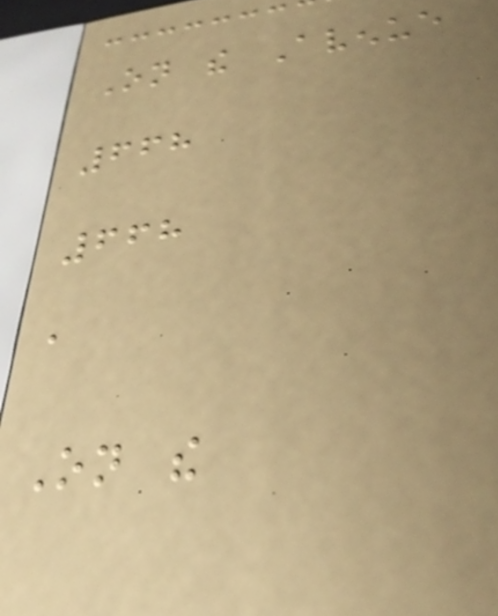On the Avenue
668
668
a
On the
